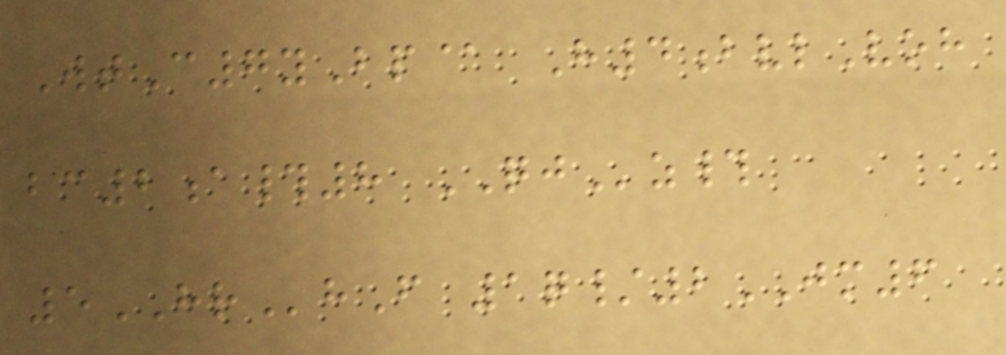WtC7yBp@ H4bvlVoh
bc2a#8 QJz#
5HRhF 1q/2JM6
